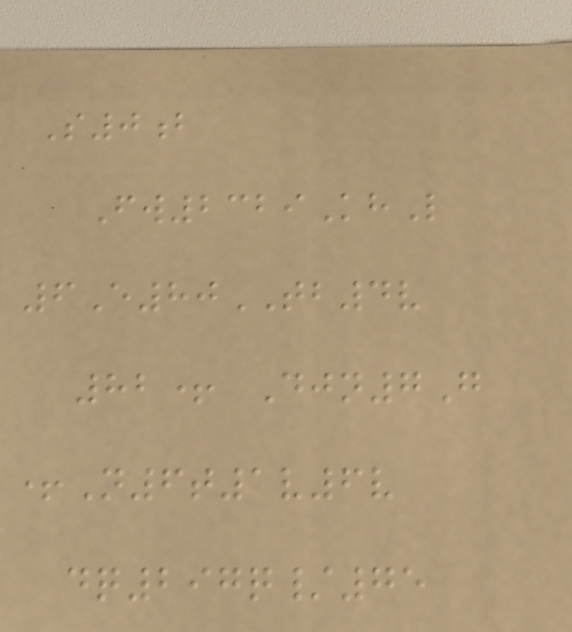S0b
Fw2329KhL
6E80TB4v
82+ Djn7G
+N6t1v6v
dq297q/75
